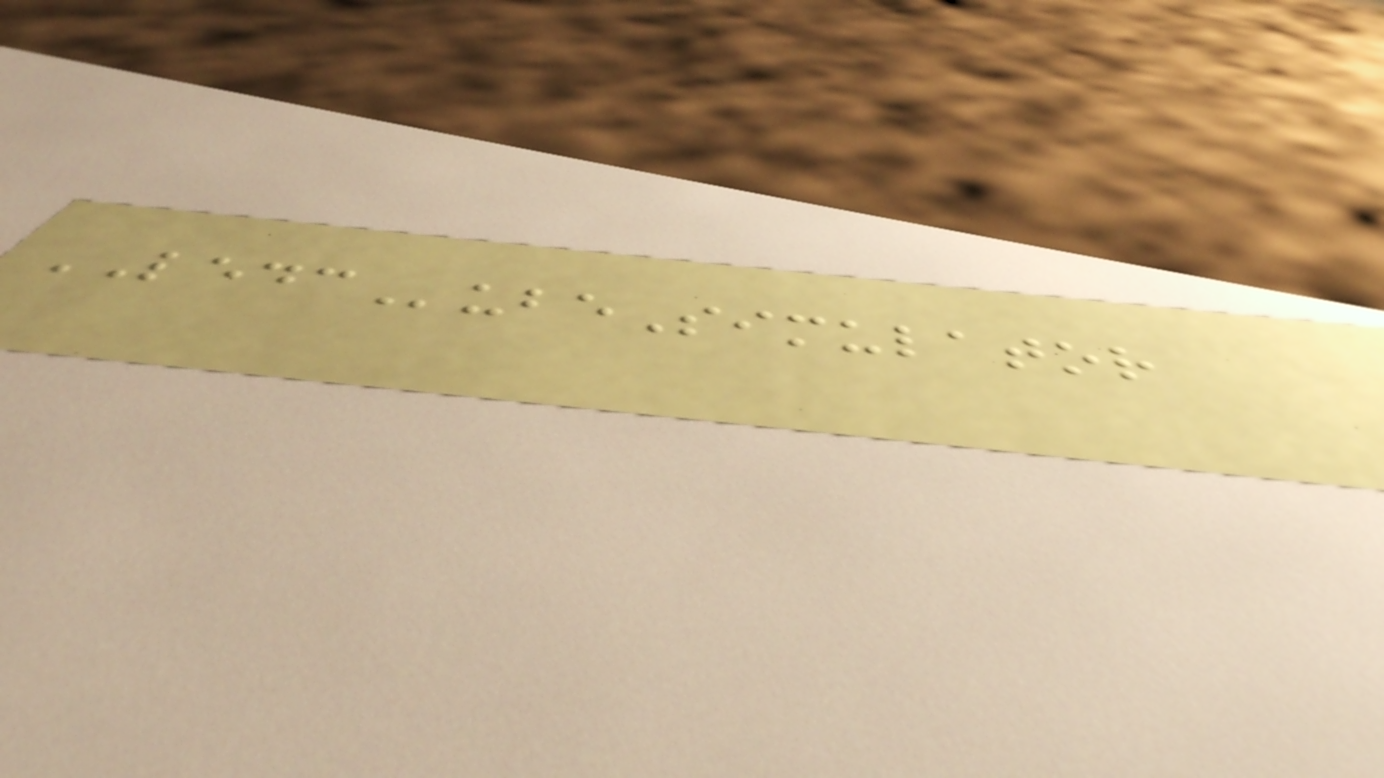LEDCubeSimulator
